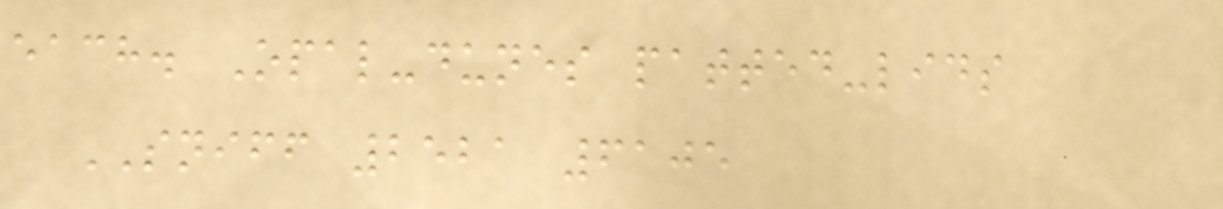each. Opal-dunes patted-lids
SNIFF 2521 6105
